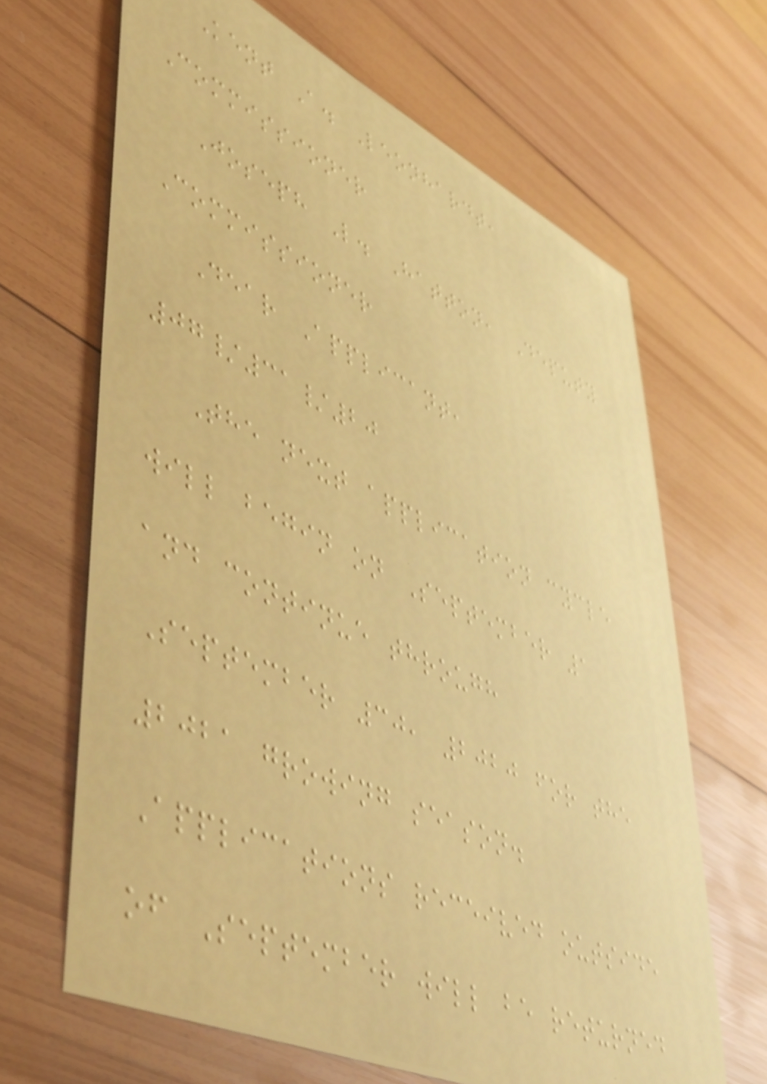Kent A. Leonhardt,
Commissioner
Joseph L. Hatton, Deputy
Commissioner
Dear Applicant,
07/31/20
The next application cycle
will begin on September 1
and continue through
September 30, 2020 for the
2021 growing season.
Applications received outside
of September will be returned
